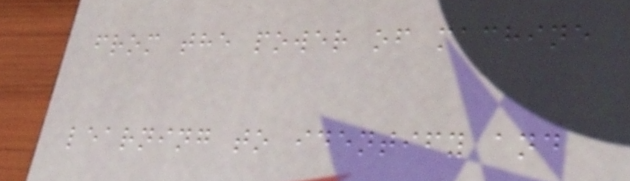from the power of machine
learning to identify and
